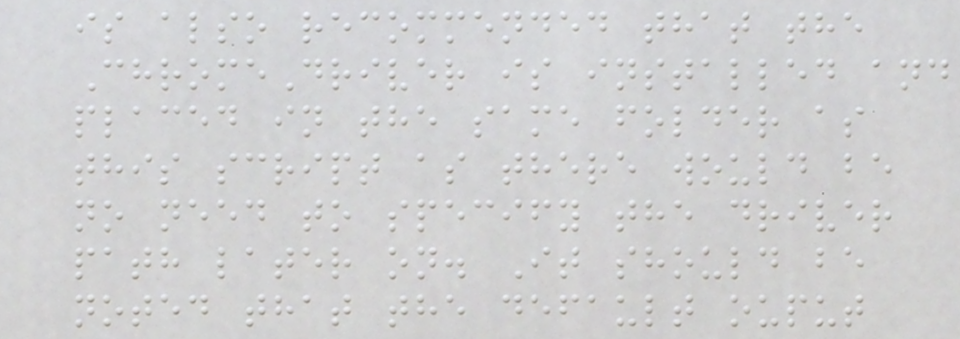is also recommended that the
ChromeDriver is installed and
placed in the same folder as
this script as there would be
no need to specify the driver
path later on. It should be
noted that the default ouput
